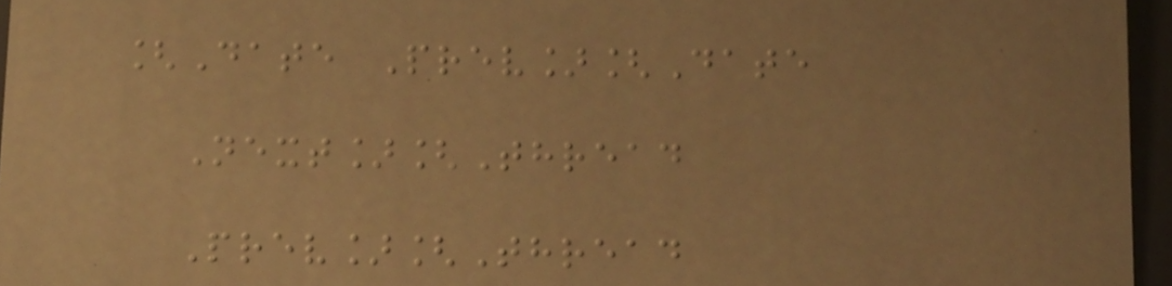[Date Prev][Date
Next][Thread
Prev][Thread
